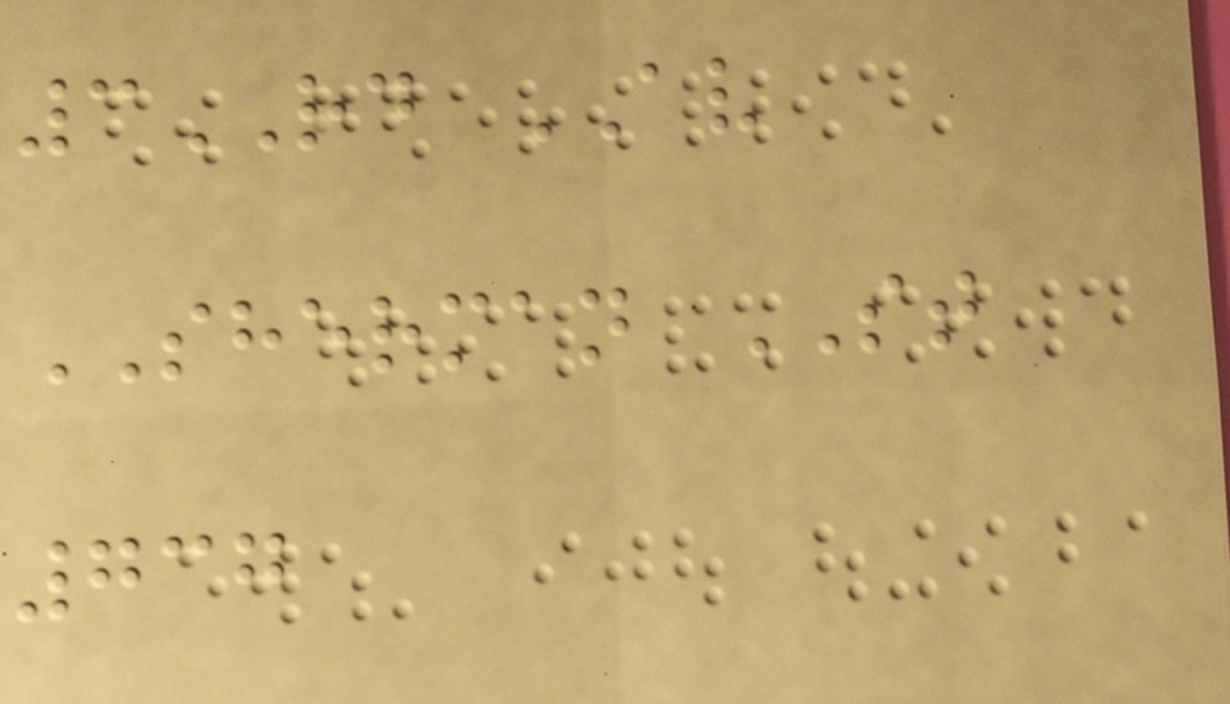3RD AV
SHERMAN ST
737
